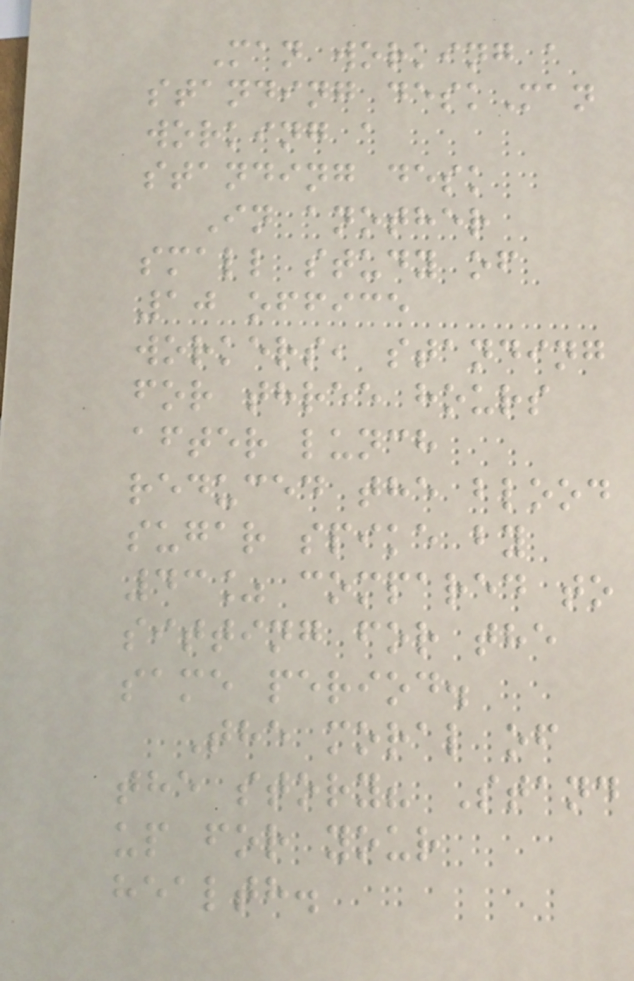Man working a
standing deskMan
working a
standing desk
In another
small study of
10 office
workers, standing
for three hours
after lunch
reduced the blood
sugar spike by
43% compared to
sitting for the
same period.
The moral of
the story? Stand
up for your
health.
